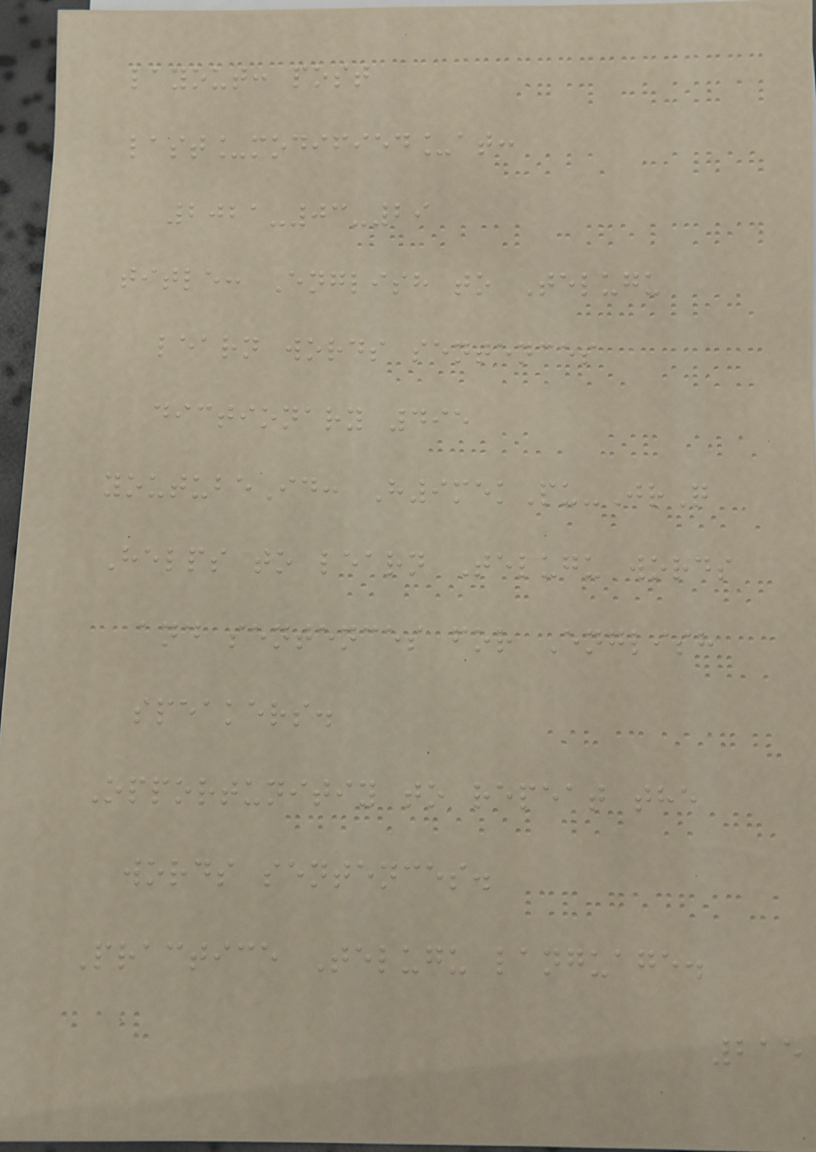layout: post
last_modified_at:
2021-03-29
title: English to Telugu
learn words sentences
dictionary 495
youtubeId: H9mekPu-JrQ
Helps to learn Telugu words
and sentences for English
speakers.
Opportunitiy to repeat the
words sentences.
Practice Telugu language.
215
